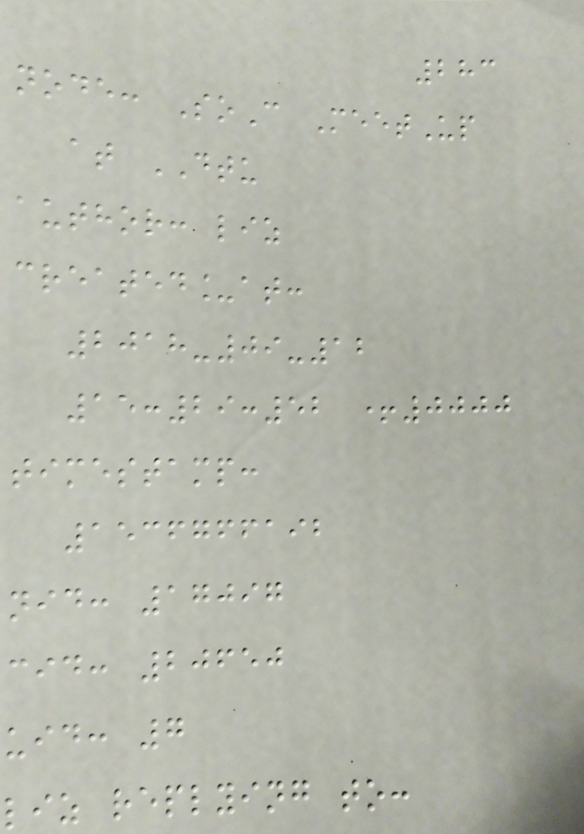283
node: SoC MeetUp
at DTU
author: liz
created_at:
2018-09-12
15:29:52 +0000
timestamp:
1536766192
nid: 17097
cid: 20650
uid: 7
liz replying to:
